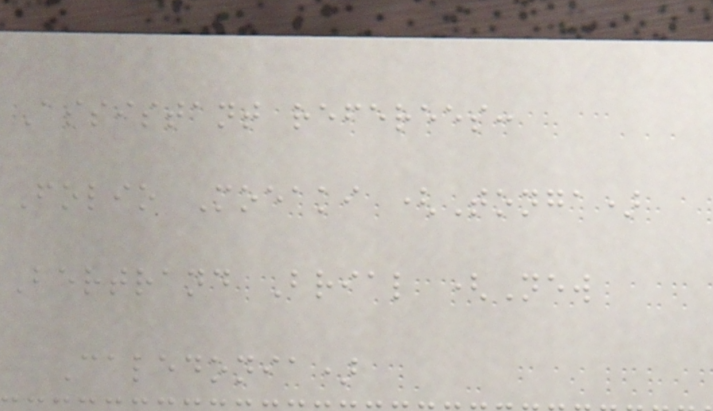Assistant referees:
Folio Moeaki (Tonga)
Bertrand Brial (New
Caledonia)
